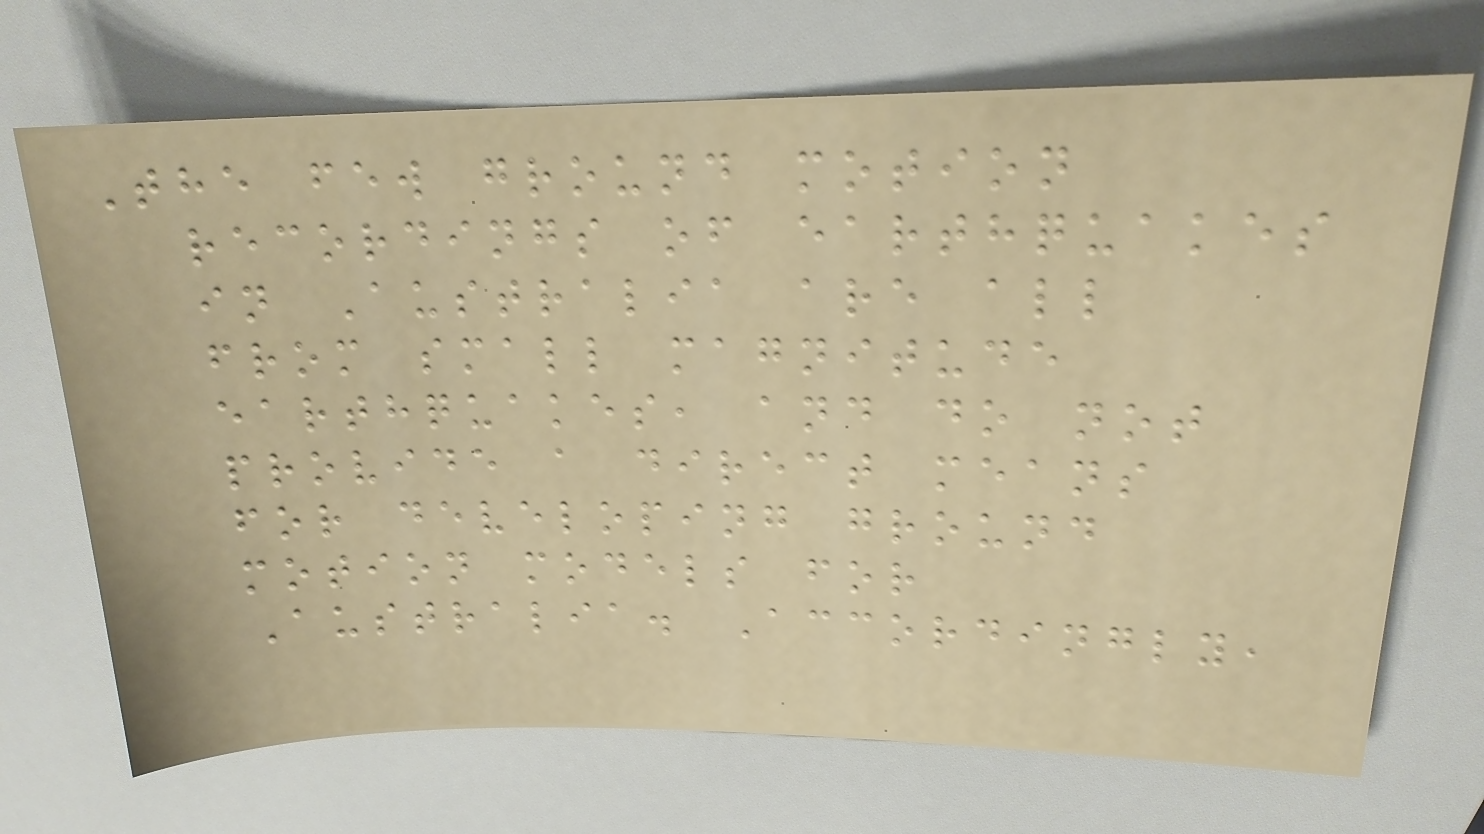The few ground motion
recordings of earthquakes
in Australia are all
from small magnitude
earthquakes, and do not
provide a direct means
for developing ground
motion models for
Australia. Accordingly,
